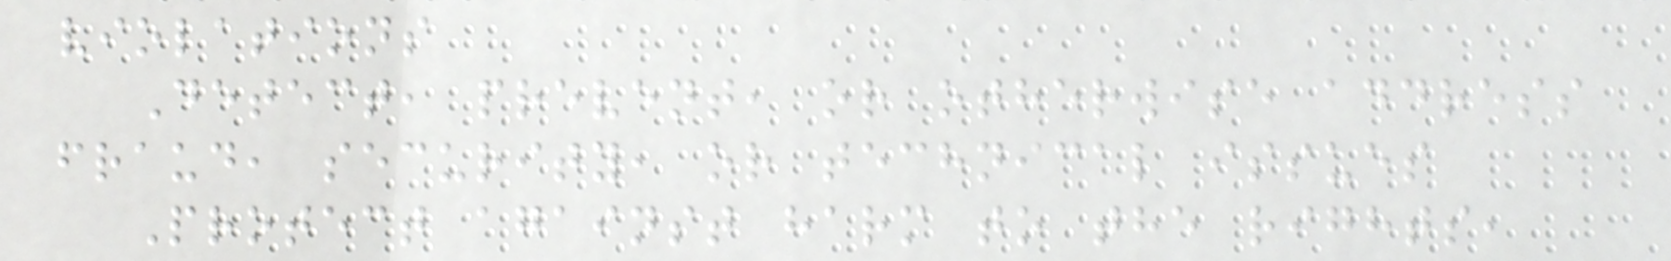violations
Detect, prevent, or otherwise address
fraud, security, or technical issues
Protect against harm to the rights,
